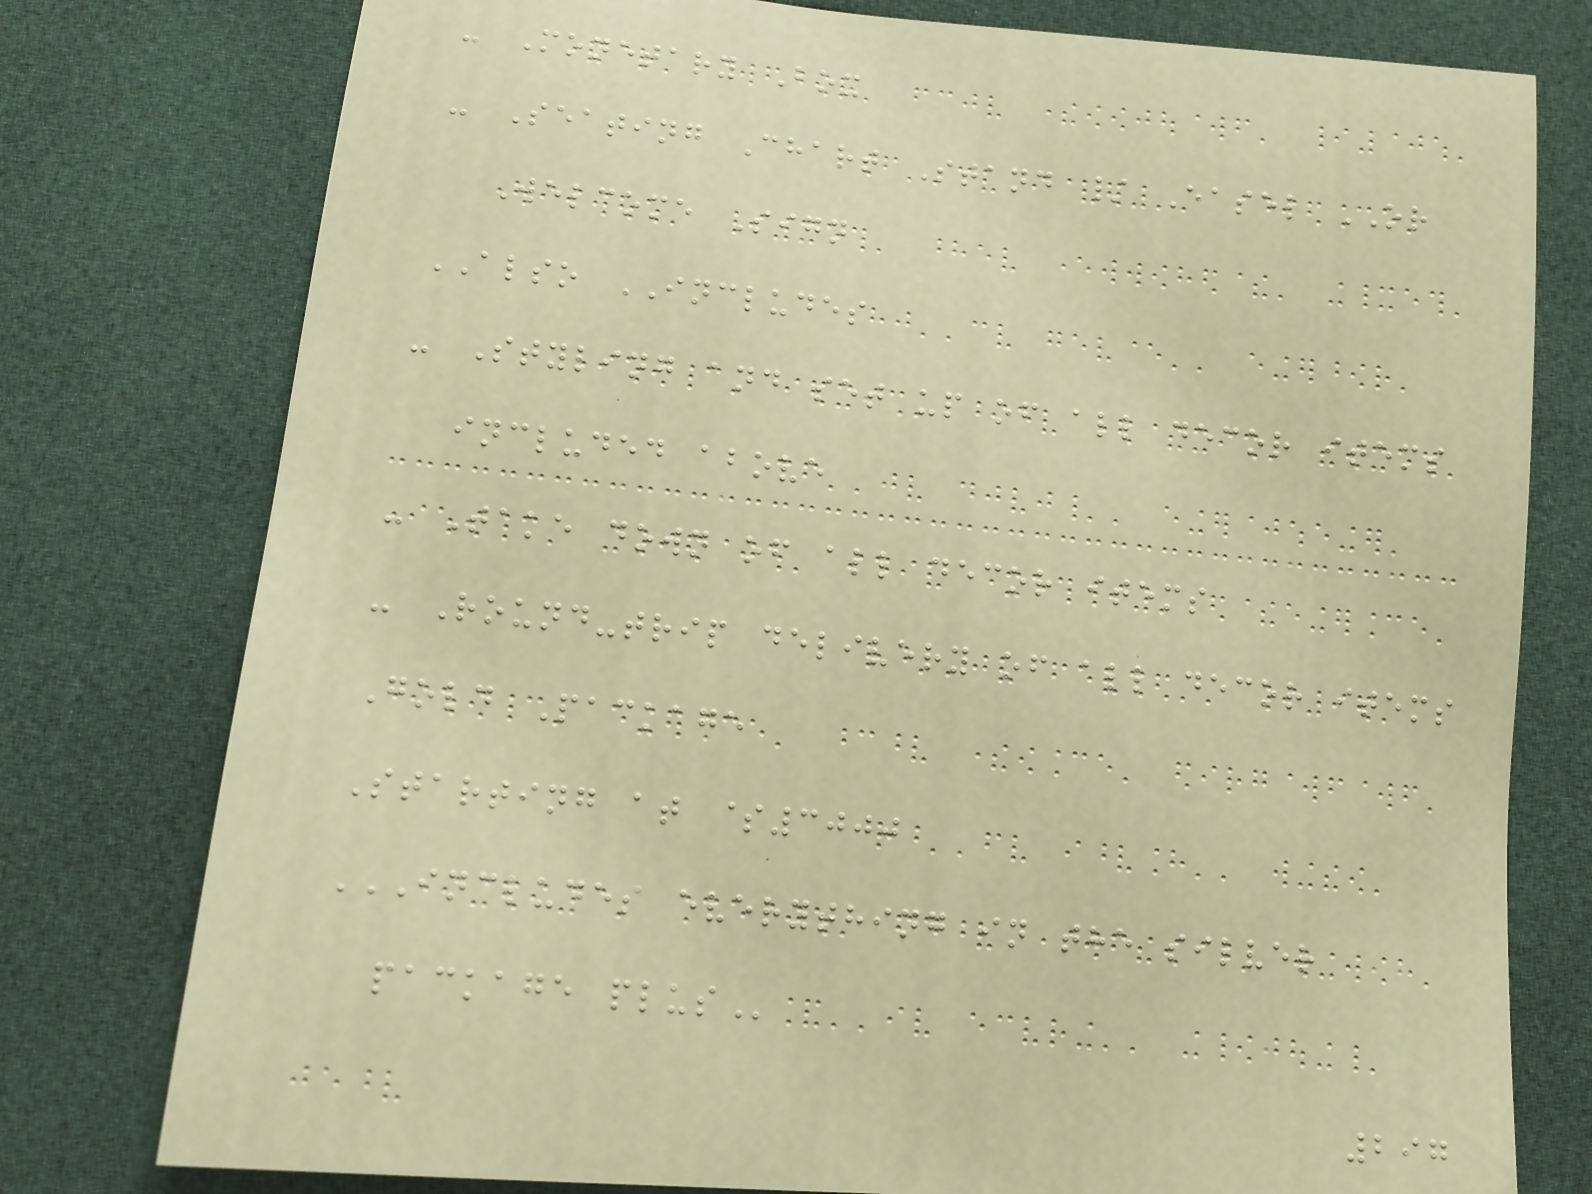- Monetary Box
- Seating Chart Stand / Easel OR
Welcome Sign
ALSO INCLUDES
- Styling and set up of all decor items
included above
- Take down of all decor items
- Round-trip delivery of all decor items
Gold Package
Starting at $3000
INCLUDES EVERYTHING IN THE SILVER
PACKAGE PLUS
297
